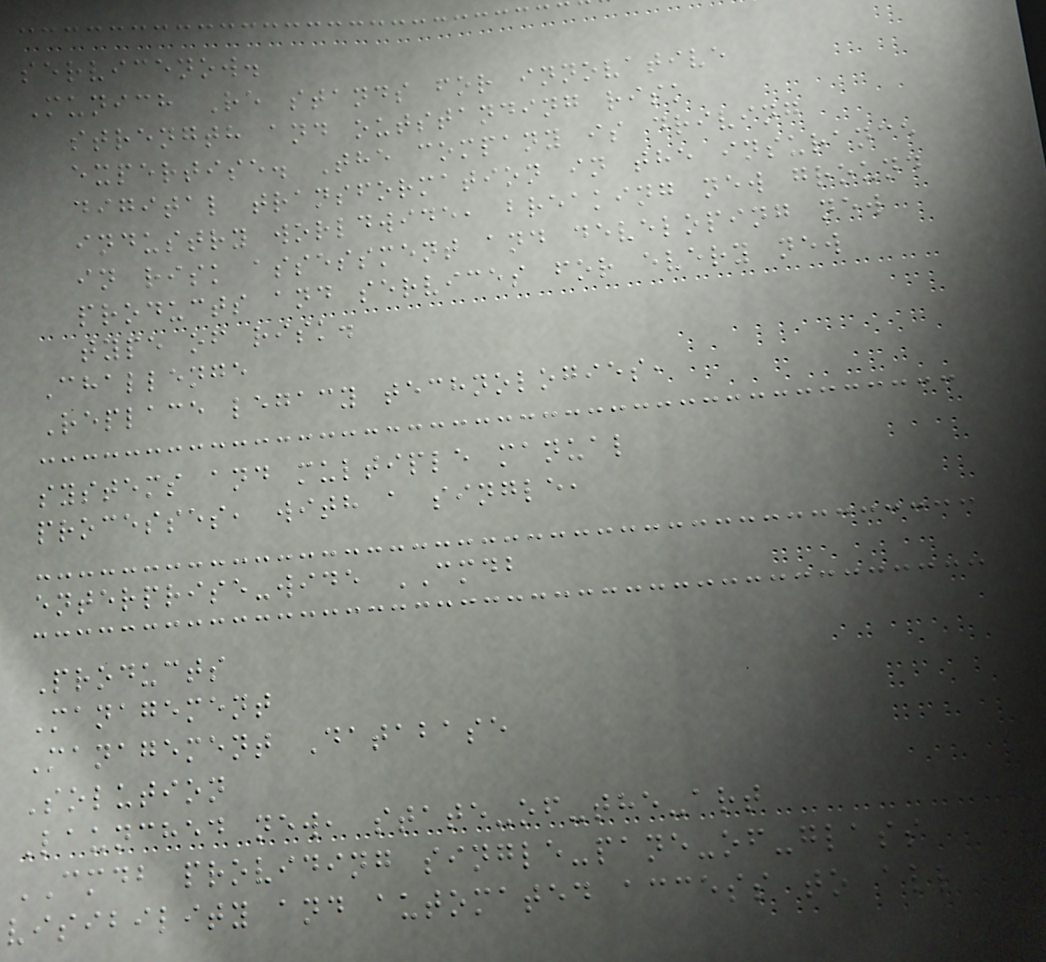servicenow.
Munich Re stands for innovative
strength and outstanding risk
expertise. The company is driving
digital transformation in the insurance
industry worldwide, breaking new ground
in risk assessment and developing new
products and services for every new
type of risk.
Challenge
Replace legacy technologies,
systems and multiple manual
processes, with a single,
enterprise-wide CMDB
Products
Management
Management Database
Solution
Launched new, state-of-the-art
CMDB providing single-pane-of-glass
visibility and automated access to all
